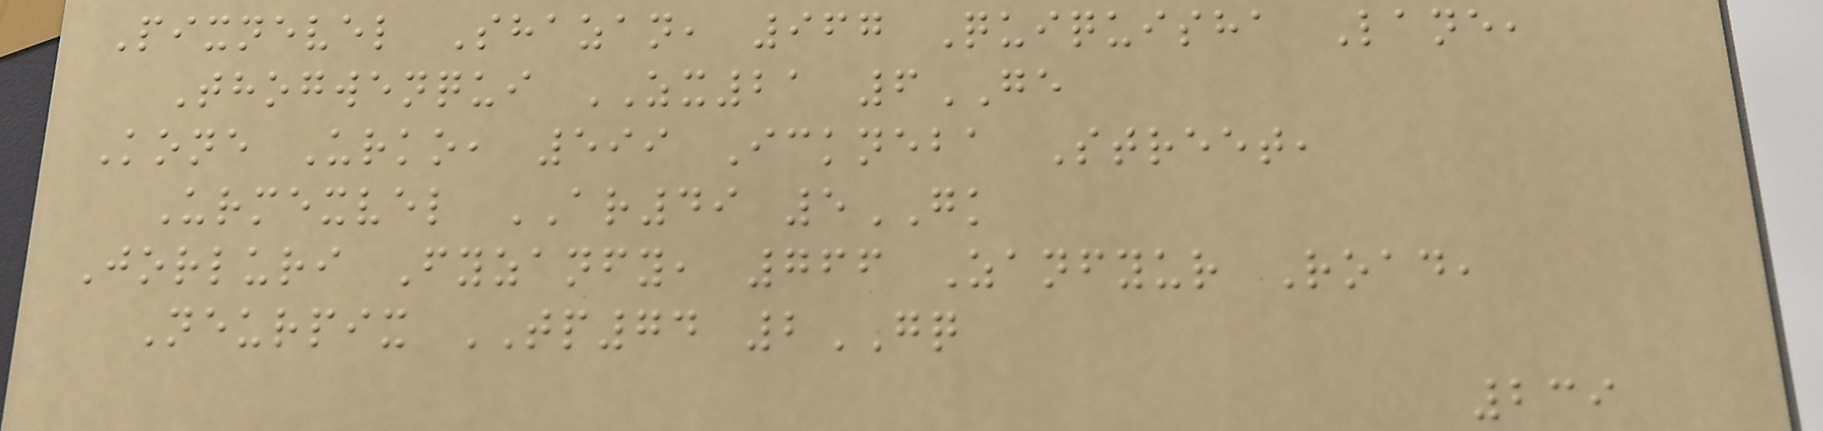Pixnevel Shazan, 967 Quiquisha Lane,
Thogwenqui ZX21 6GE
Kone Urko, 599 Ickneba Street,
Urmexvel AR49 5GK
Jorluri Fyzanfy, 766 Zanfyur Road,
Neurpix TP74 2GQ
239
